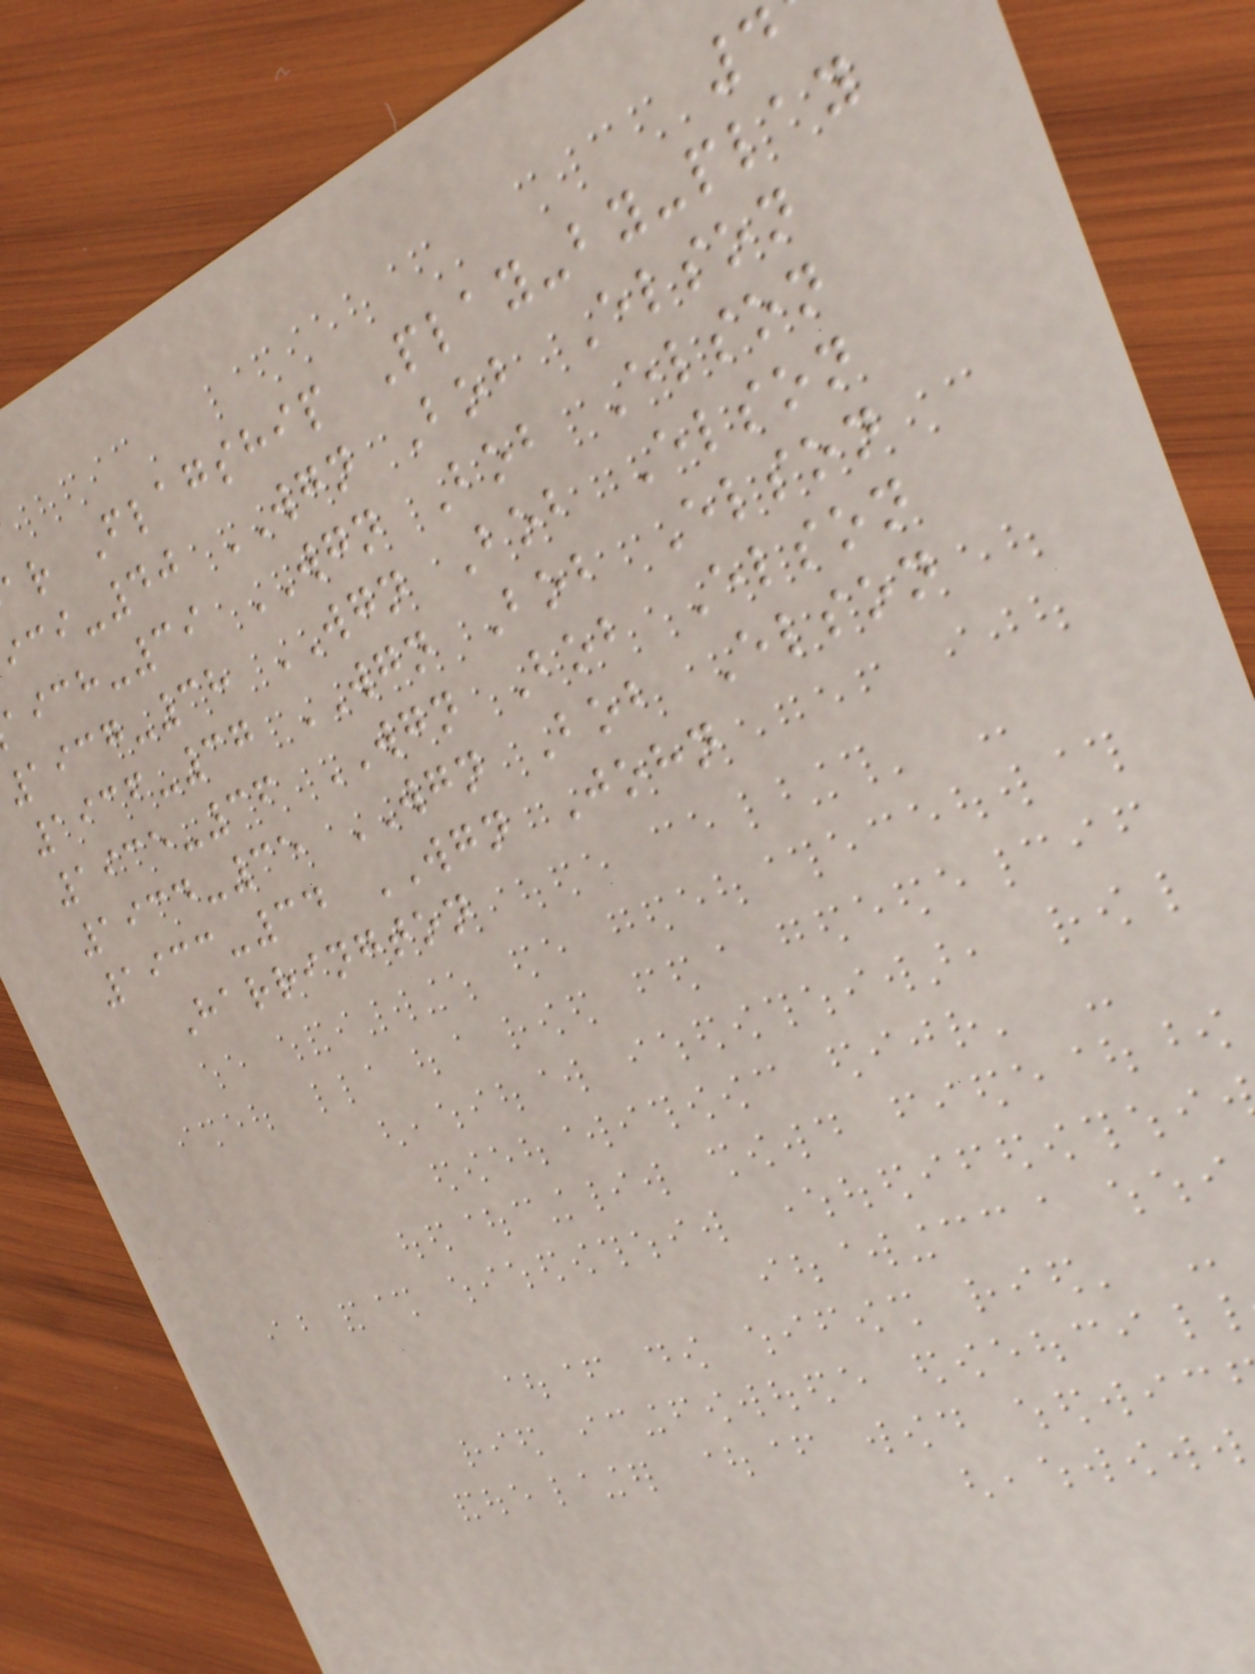ar Flagship Play-by-play
-40 WGN Bob Elson
-39 WGN Bob Elson
1937-38 WGN Bob Elson
1936-37 WGN Bob Elson
1935-36 WGN Bob Elson
1934-35 WGN Bob Elson
1933-34 WGN John
Harrington
